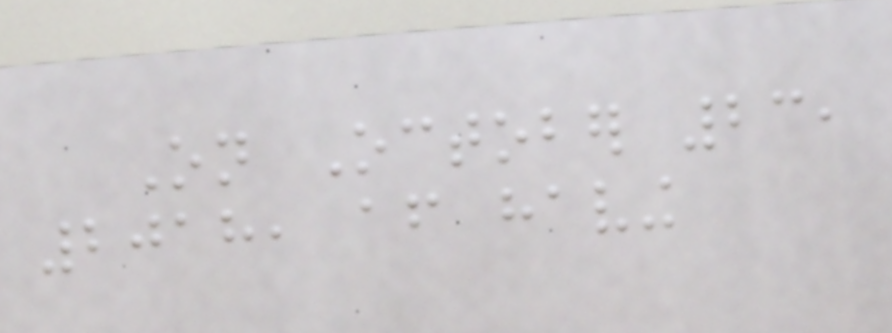On October 23,
2018, after having
